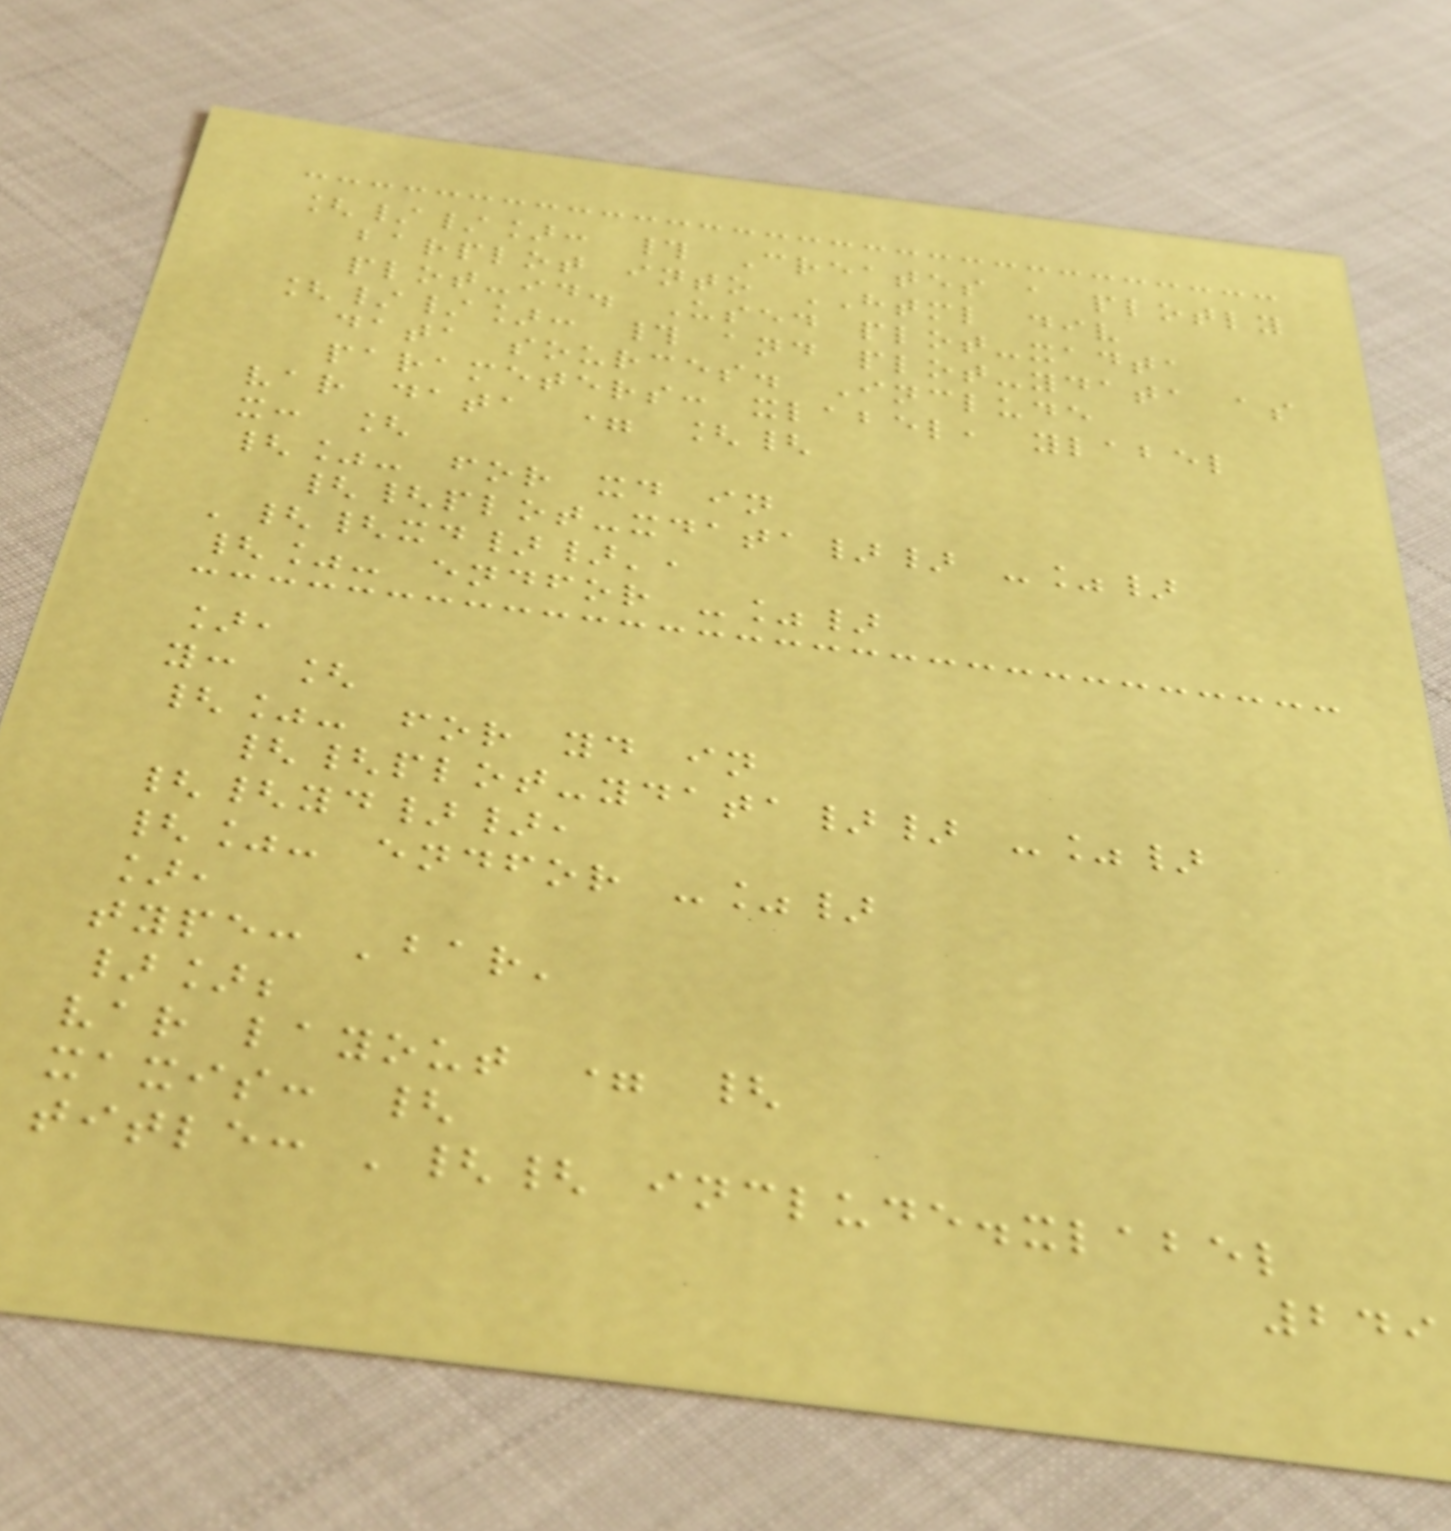[//]: # Creates a plotly
barplot into HTML div
plot-id. Used plot-xadta
[//]: # and plot-ydata as
data sources. Include
parameters: xlabel, ylabel
var data = [{
x: [
{%- for xd in
{{plot-xdata}} -%}
'{{xd}}',
{%- endfor -%}
],
y: [
{%- for yd in
{{plot-ydata}} -%}
{{yd}},
{%- endfor -%}
],
type: 'bar'
}];
var layout = {
xaxis: {
title: '{{ include.xlabel
249
